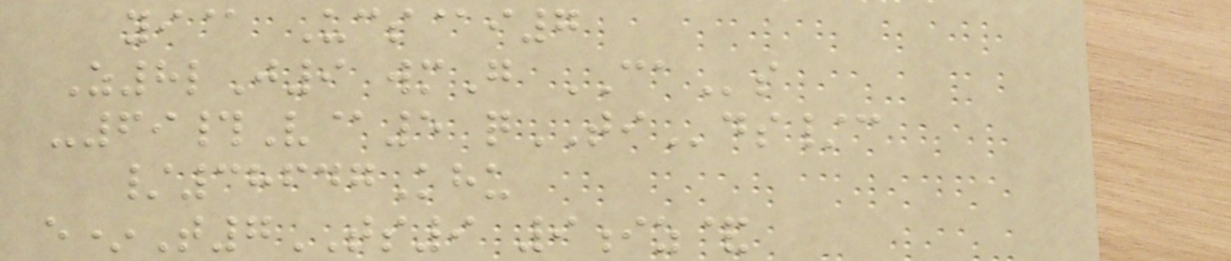yi@ Ucs@i7
Z8lJ9 wmG CAs
-69#V@5 qTIds/c
/38647Khu
e*T7TS9 9iz&
